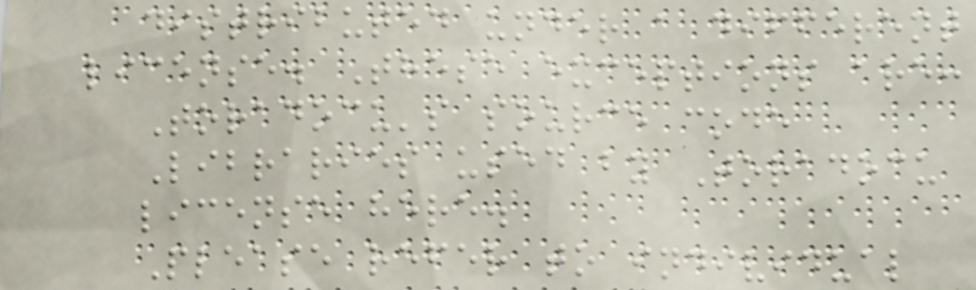distributed under a different
license. These exceptions are:
Toradocu's source code
Libraries used by Toradocu
license here.
Please refer to individual
